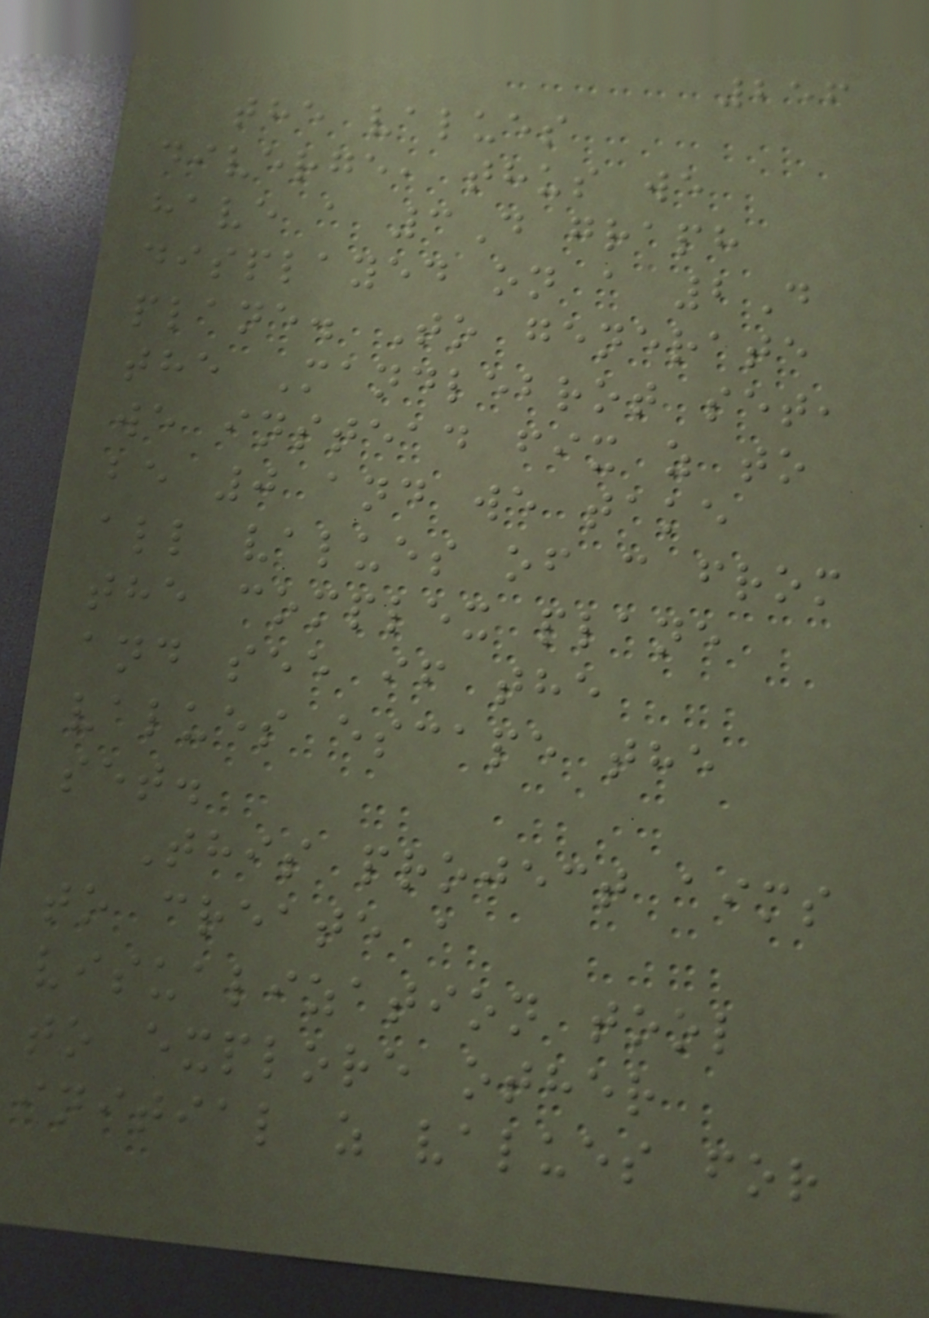256
the values
diverge, thus we
have a 3D graph
displayed on a 2D
plane. To generate
the Mandlebrot set,
we instead fix z to
be 0 and we take
all values of c from
the complex plane
and see if the
values escape the
set.
This project aims
to create a
visualization tool
to explore other
initial z values for
